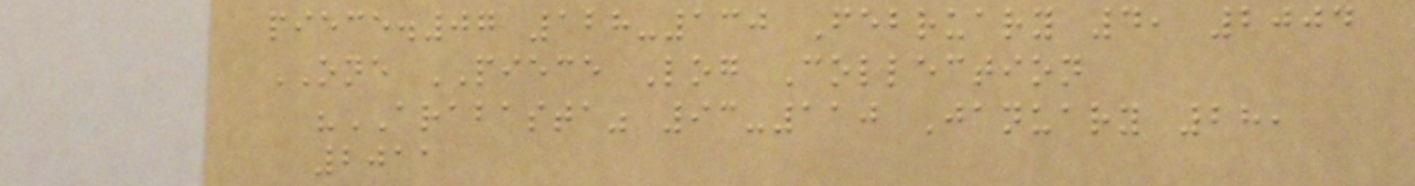piece.07 128-130 February 4, 2004
ONE PIECE Log Collection
"ARABASTA" 93-110 January 28,
2011
